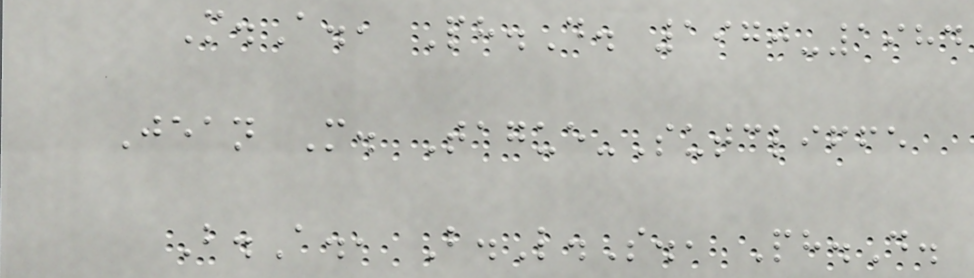M.A., Ph.D. 1970-1984
Jean M. Tague-Sutcliffe
B.A., B.L.S., Ph.D.
